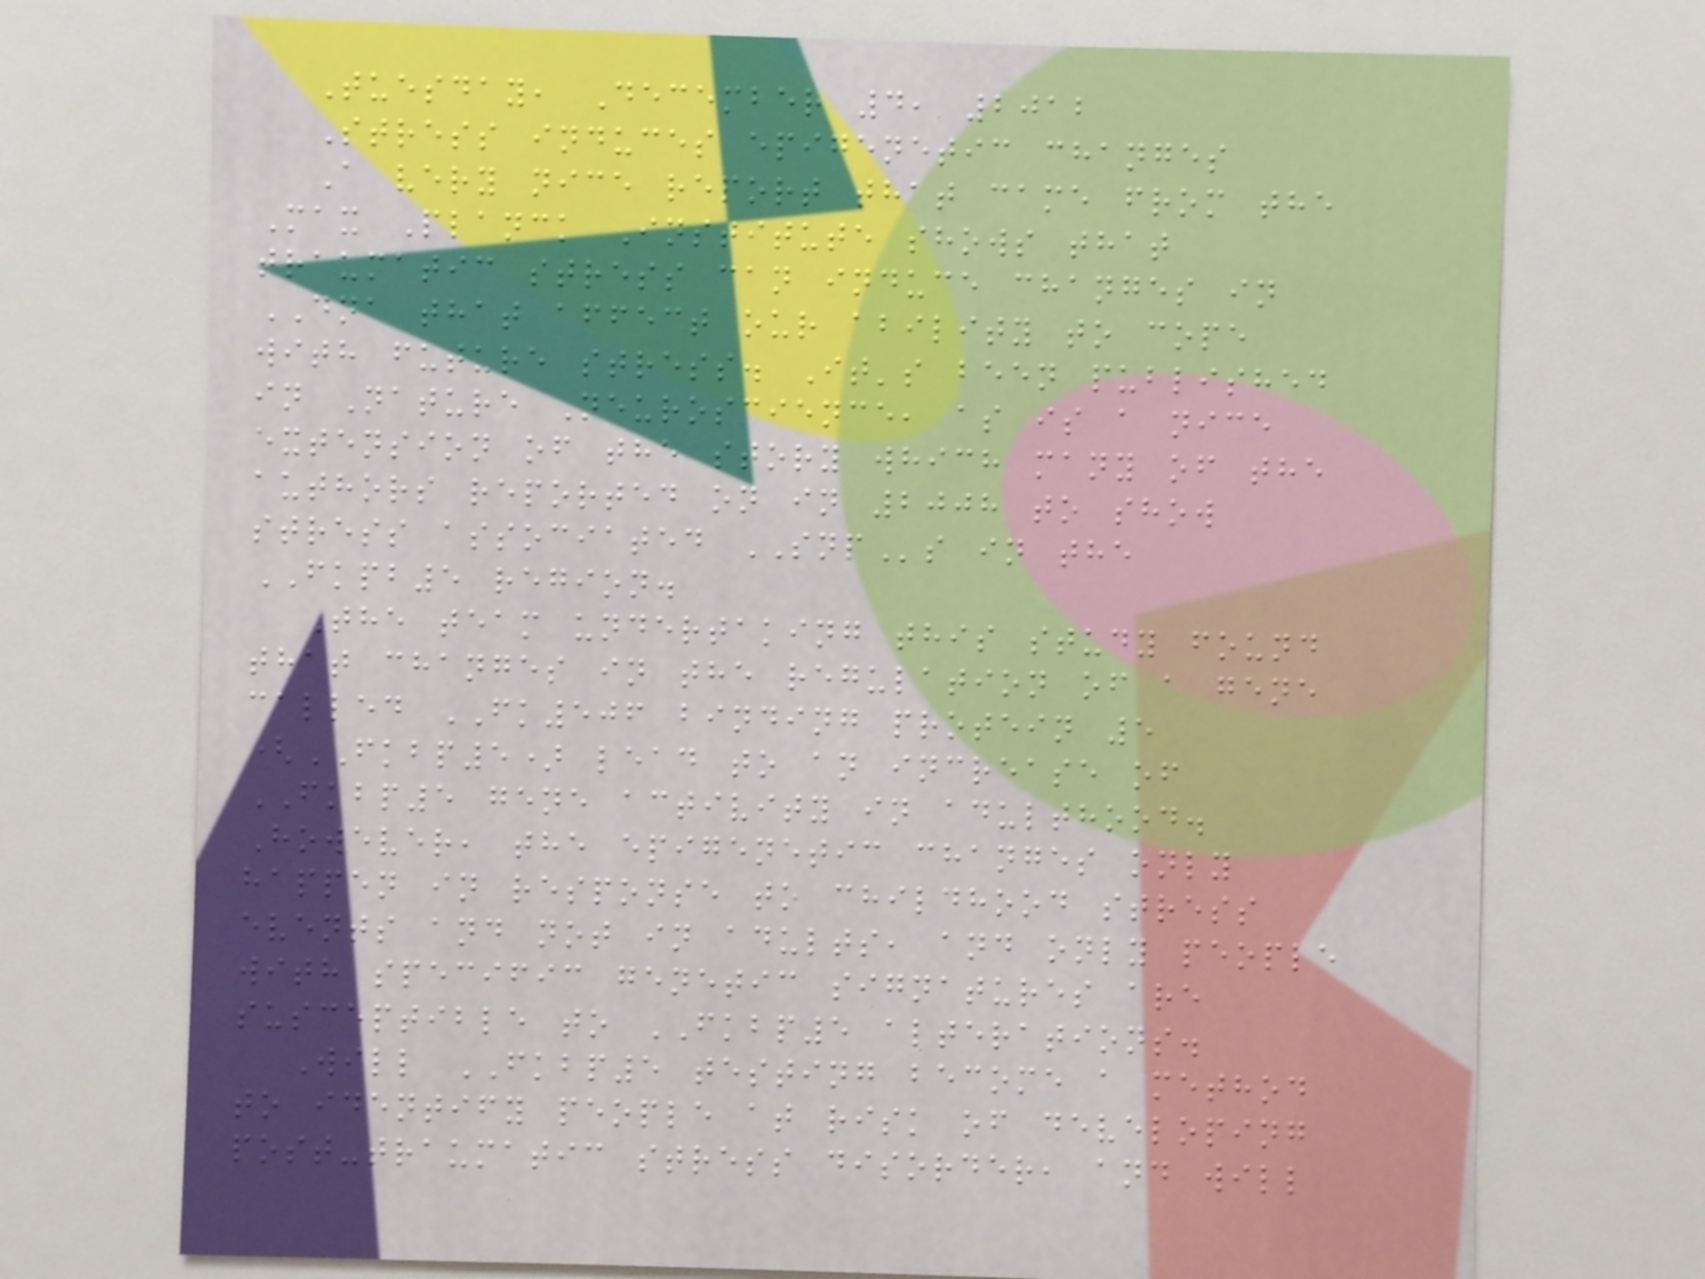Tuesday, December 4, 2012
Stress induces epigenetic changes
A very nice report that came from the
Max Planck Institute shows that
traumatic stress can induce changes in
DNA that affect our ability to cope
with future stress. It's been published
in Nature Neuroscience, as is a nice
extension of the story which many of the
authors reported on in 2008 to show
stress associated SNPs in the
FKPB5 region.
The team undertaking this study found
that changes in the regulation of a gene
called FK506 binding protein 5
(FKBP5) lead to an increase of
FKBP5 gene activity in adulthood.
However, the epigenetic changes only
happen in response to childhood stress
events and not in adults, and only people
with specific genetic signatures are
susceptible to FKBP5 alterations.
Will FKBP5 testing become a method
to identify people at risk of developing
post-traumatic stress disorder, and will
